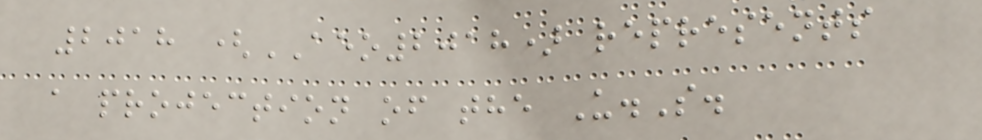2018 (AEO2018) represents
a projection of the U.S.
